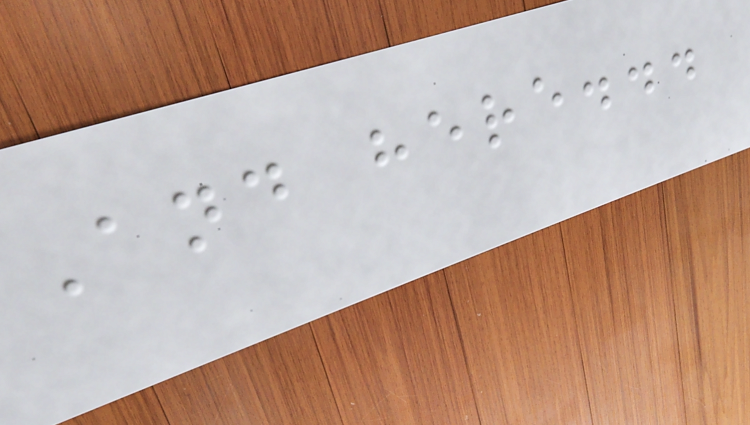And here...
